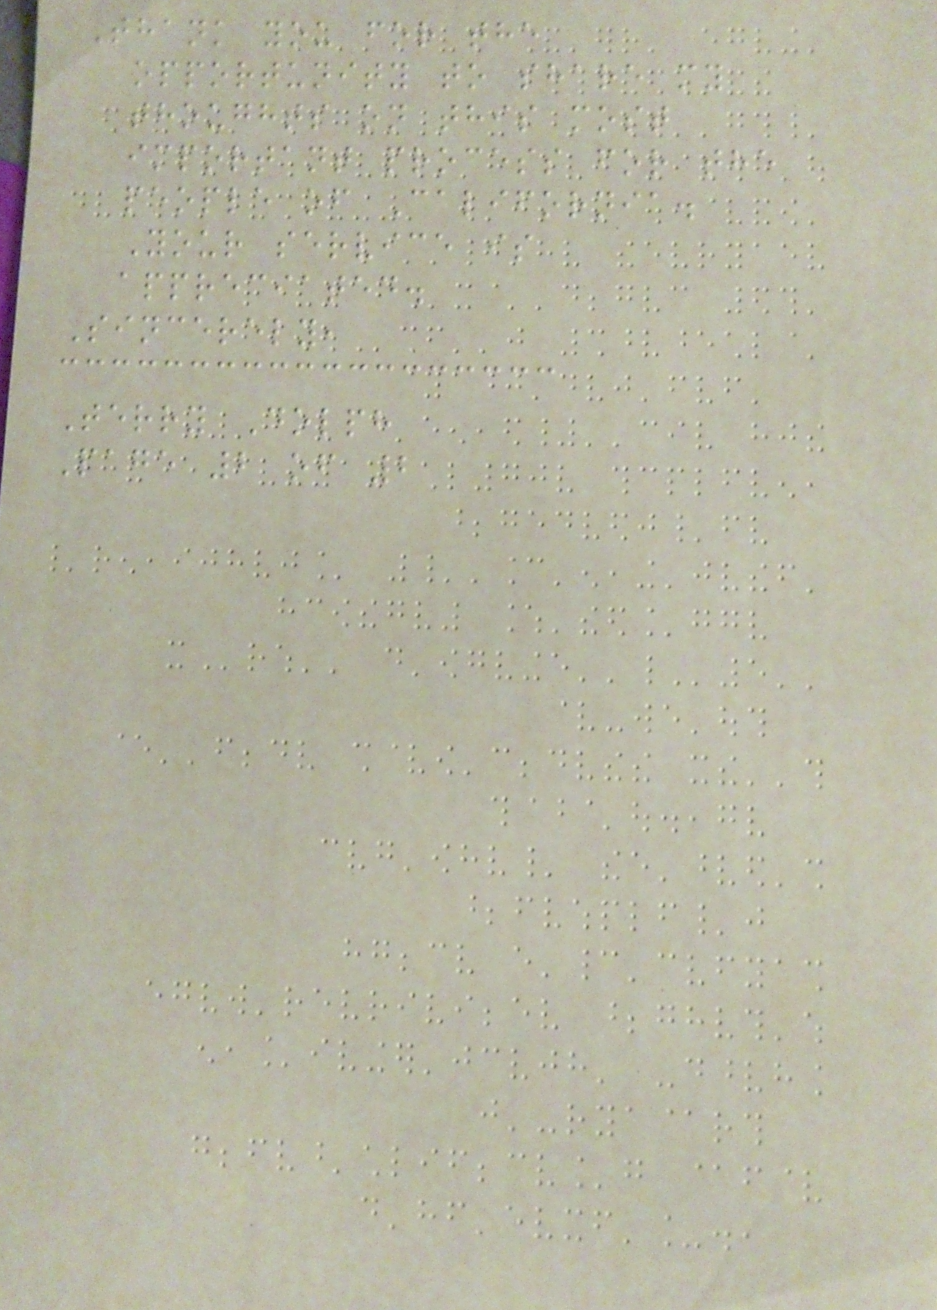Thank you for the
opportunity to share my
thoughts on this most
important process for the
people of California.
Your service is
appreciated.
Sincerely,
Terry Dolph
Page 2 of 2
